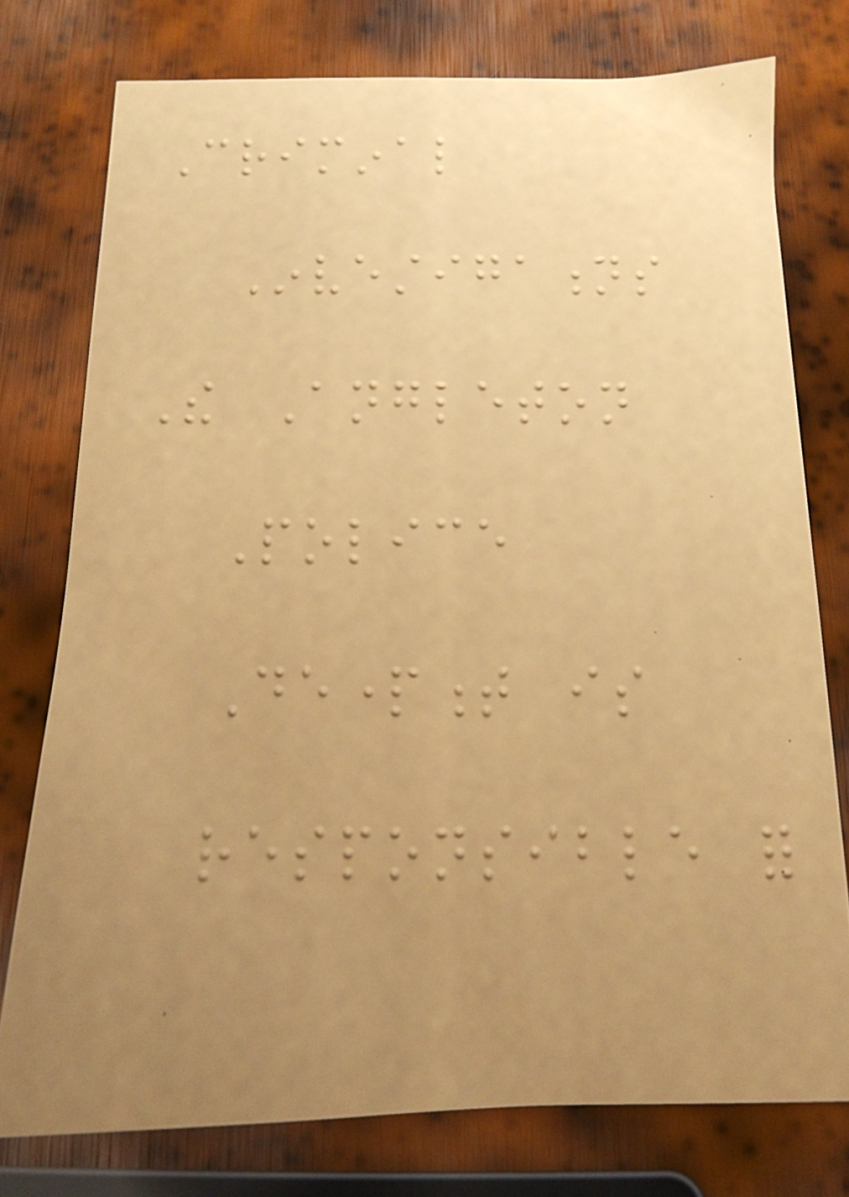Criminal
Investigations
The Angleton
Police
Department is
responsible for
